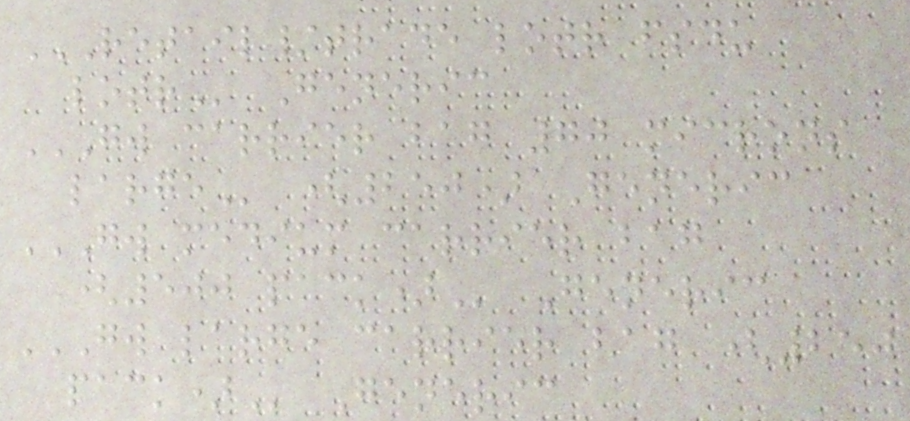RETAIL/TRADE LOTR FSDU
LOTR Generic
GW CARRIER BAG 70 MICRONS
LARGE (250) Generic
GW MEDIUM CARRIER BAG
(500 PACK) Generic
GW LARGE CARRIER BAG (250
PACK) Generic
